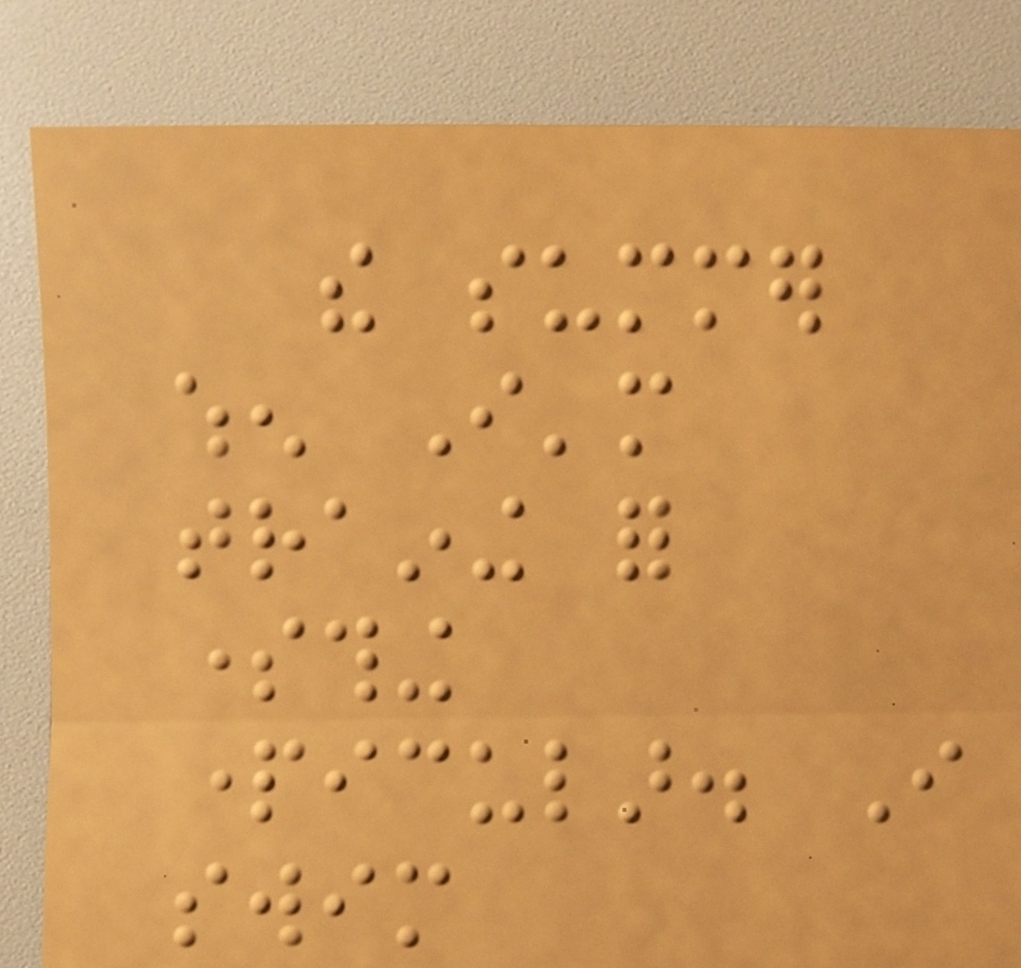the summer
when I'm
training for
something
particular. I
swim
